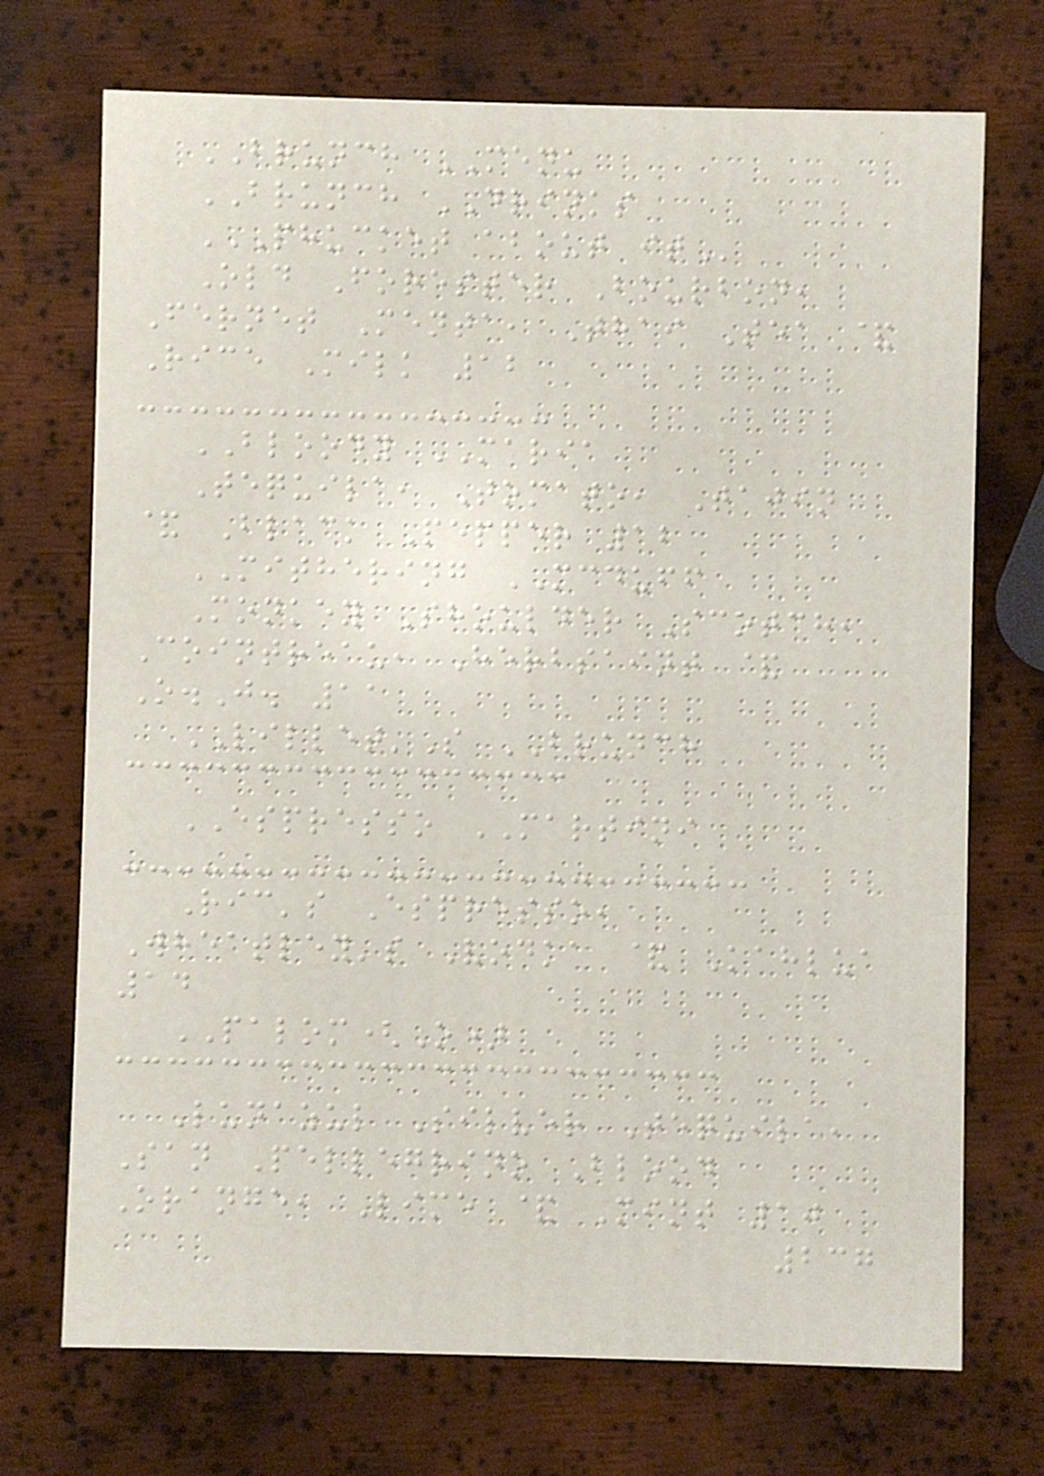BRUNCH MENU
BRUNCH DRINKS
PHUCKET ABOUT IT
Old Forester Bourbon,
Fernet Menta, Thai Tea &
Rice Milk 12
BLOODY MARIA
Tequila, Tomato, Tajin
& Black Pepper 12
MITHERING MCDUFF
Monkey Shoulder Scotch,
Cointreau, Herbsaint &
O.J. 11
LILLET'S BRUNCH
ESPRESSO MARTINI
Ric's Espresso,
Wheatley's Vodka & Kahlua
14
PALOM(O)
Lunazul Silver Tequila,
San Pellegrino Blood
Orange, Lime & Mint 10
237
